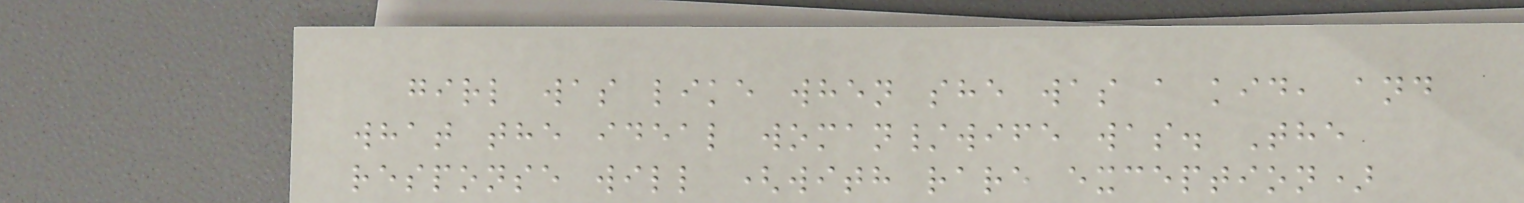girl was like when she was a kid, and
what the ideal woman/wife was. The
response will (with rare exception)
